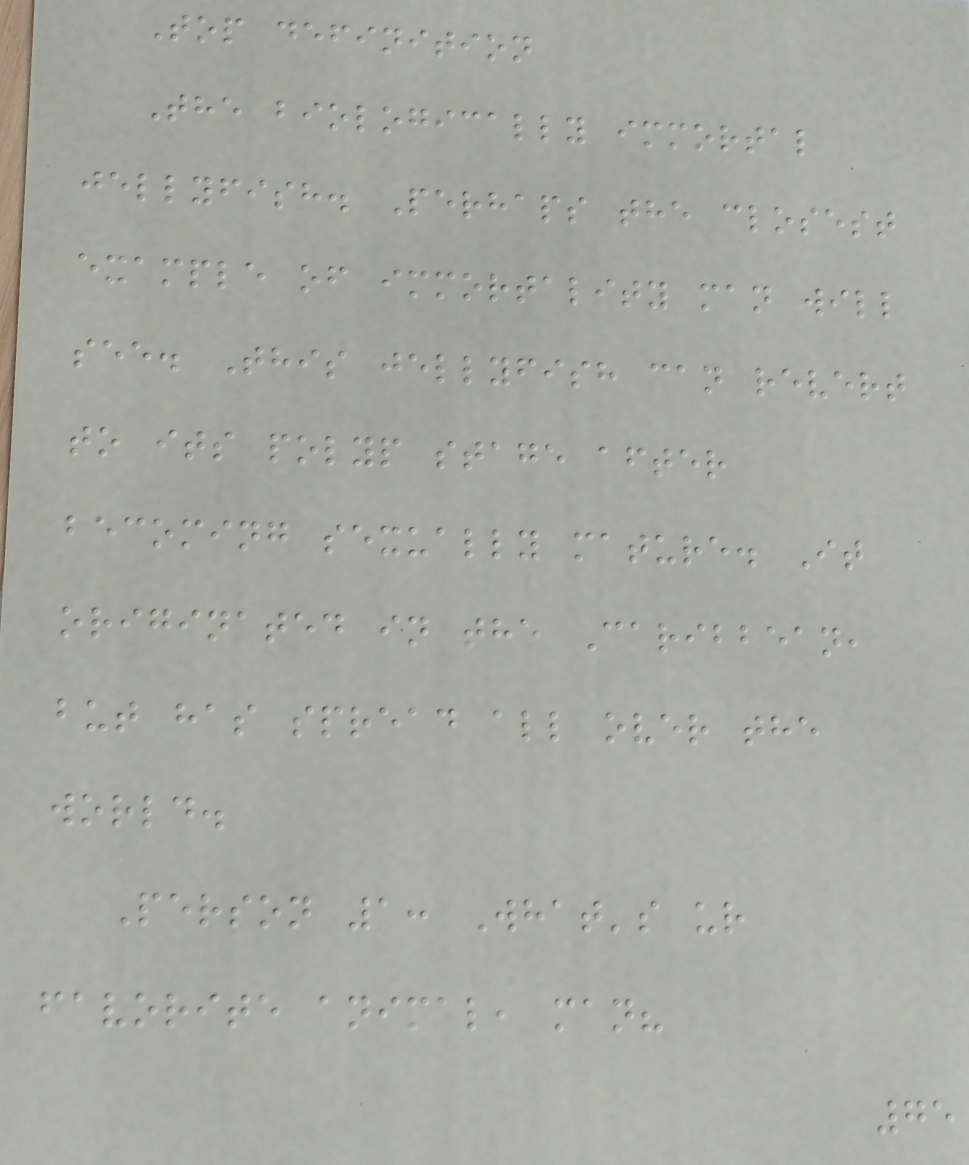Top definition
The biologically immortal
jellyfish. Perhaps the closest
example of immortality man will
see. This jellyfish can revert
to its polyp stage after
becoming sexually mature. It
originated in the Caribbean,
but has spread all over the
world.
Person 1: What's ur
favorite animal, man?
75
